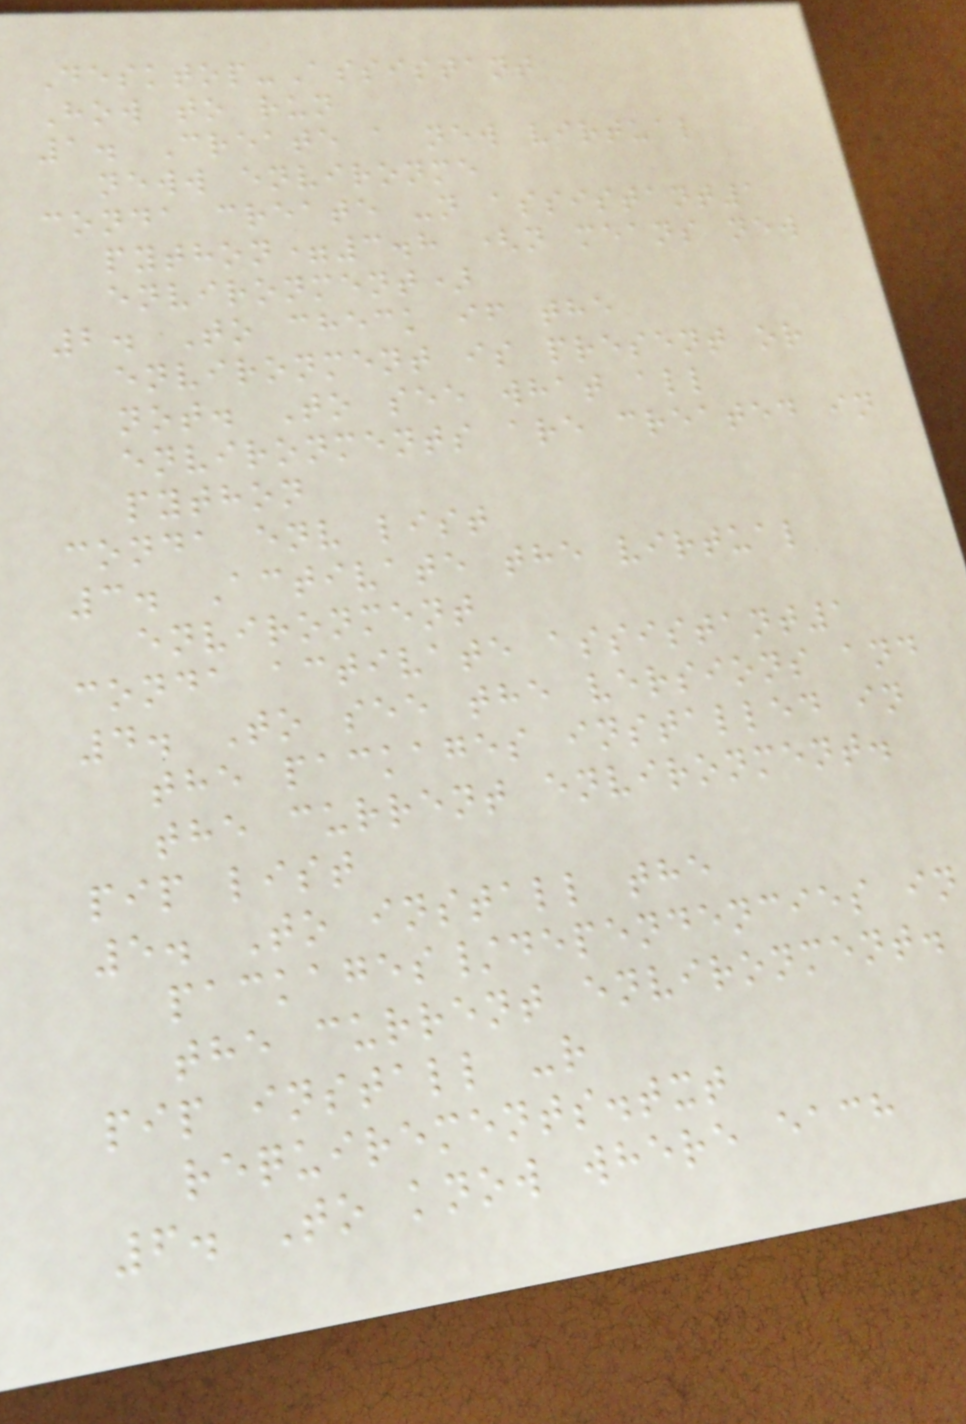Desktop-Assistant
How to run
1. Create a new virtual
neww environme
conda create -n assistant1
python=3.8 (n means new
environment)
2. To check if the
environment is present or
not. To see what all
environments are created in
python
conda env list
3. Activate the virtual
environment
conda activate assistant1
4. To see the versions and
the packages installed in
the current environment.
pip list
5. To install the
packages/dependencies in
the current environment.
pip install -r
requirements.txt
6. To know where each
